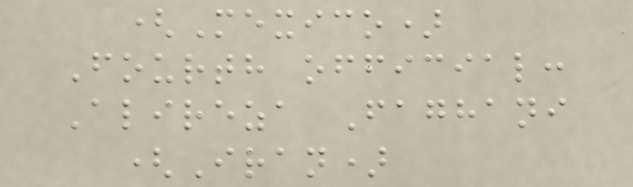(Mexico)
Fourth official:
Alireza Faghani
(Iran)
